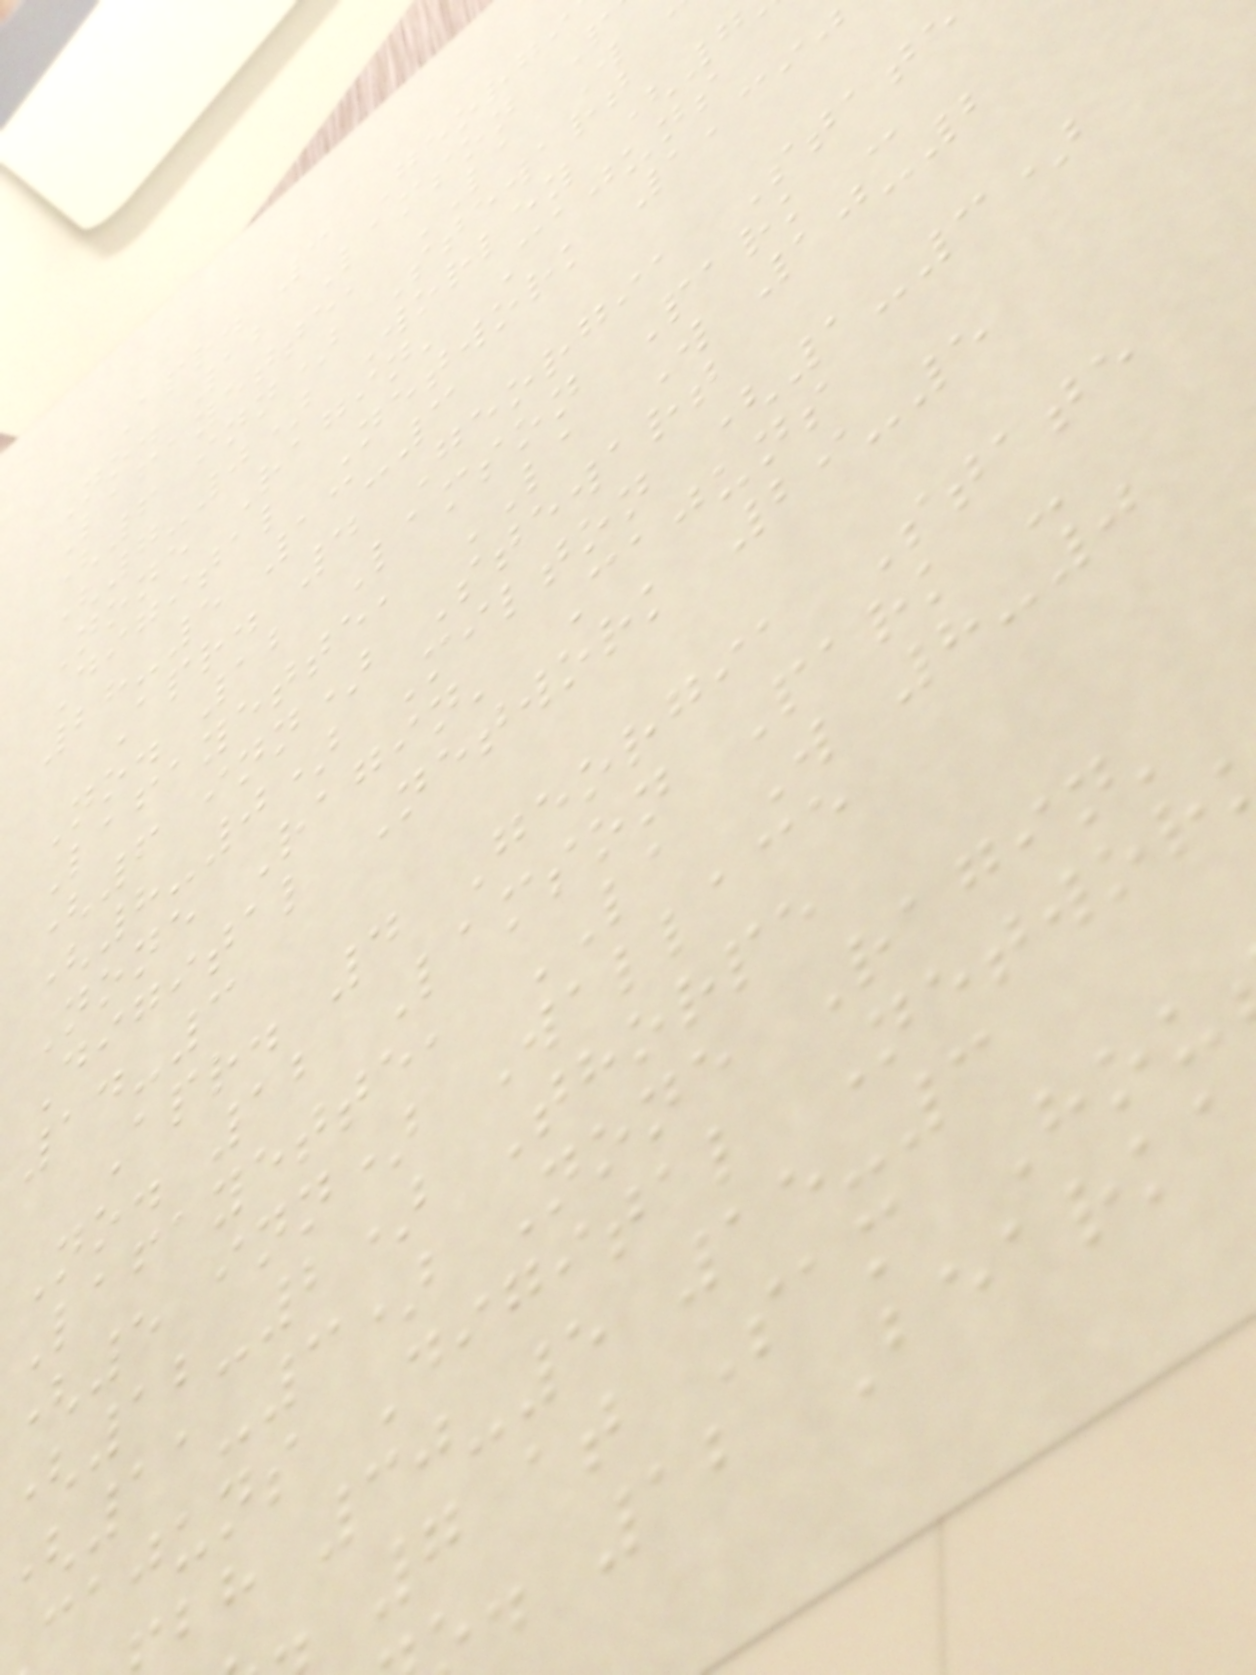Apr. 3 Georgi
No. 12 Lamson P
Lafayette, LA W
(6 inn) Stewart
(7-0) Worley (7
None Ragin' Cajuns
Digital Network 1,390
28-5 13-3
Apr. 4 Georgia State
No. 12 Lamson Park -
Lafayette, LA W 10-2
(6 inn) Stewart
(8-0) Milton (1-3)
None Ragin' Cajuns
Digital Network 29-5
14-3
Apr. 4 Georgia State
No. 12 Lamson Park -
Lafayette, LA W 8-0
(5 inn) Wallace
(12-2) Thorpe
11-3) None Ragin'
cajuns Digital Networ
bh 30-5 15-3
7 at Sam Hou
. 12 Beark
